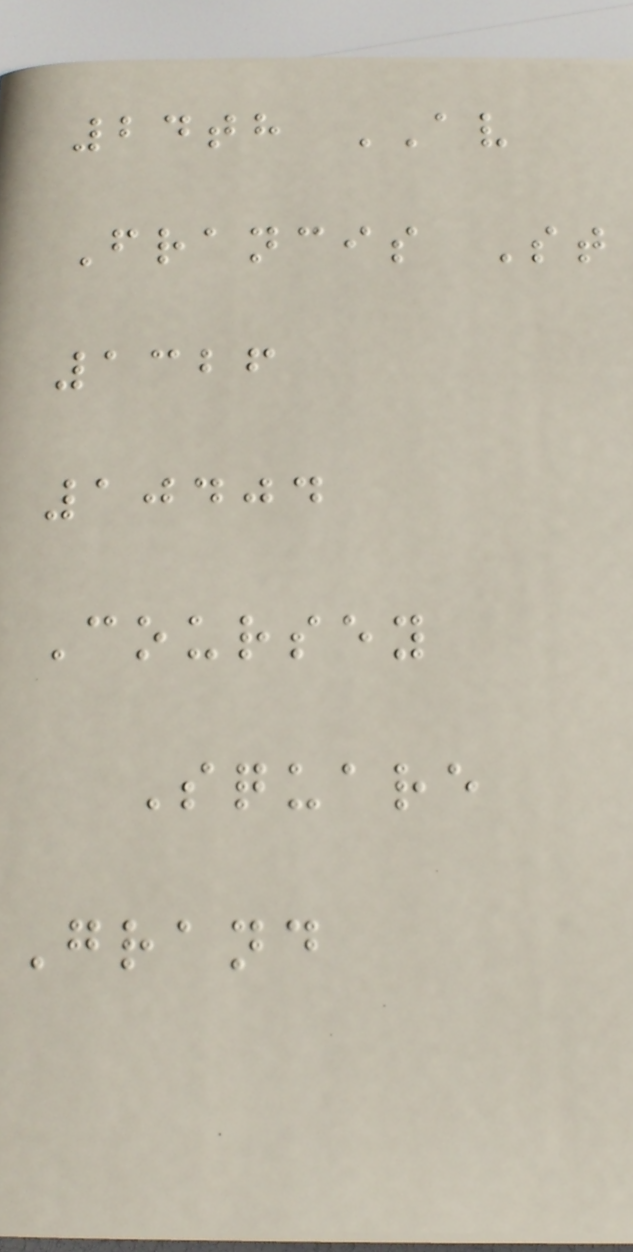24th AV
Francis St
1326
10404
Coursey
Square
Grand
